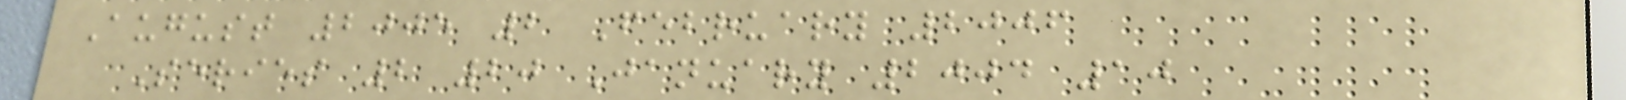August 2005 2 February 2006
Series 2 20 January 2004 10
